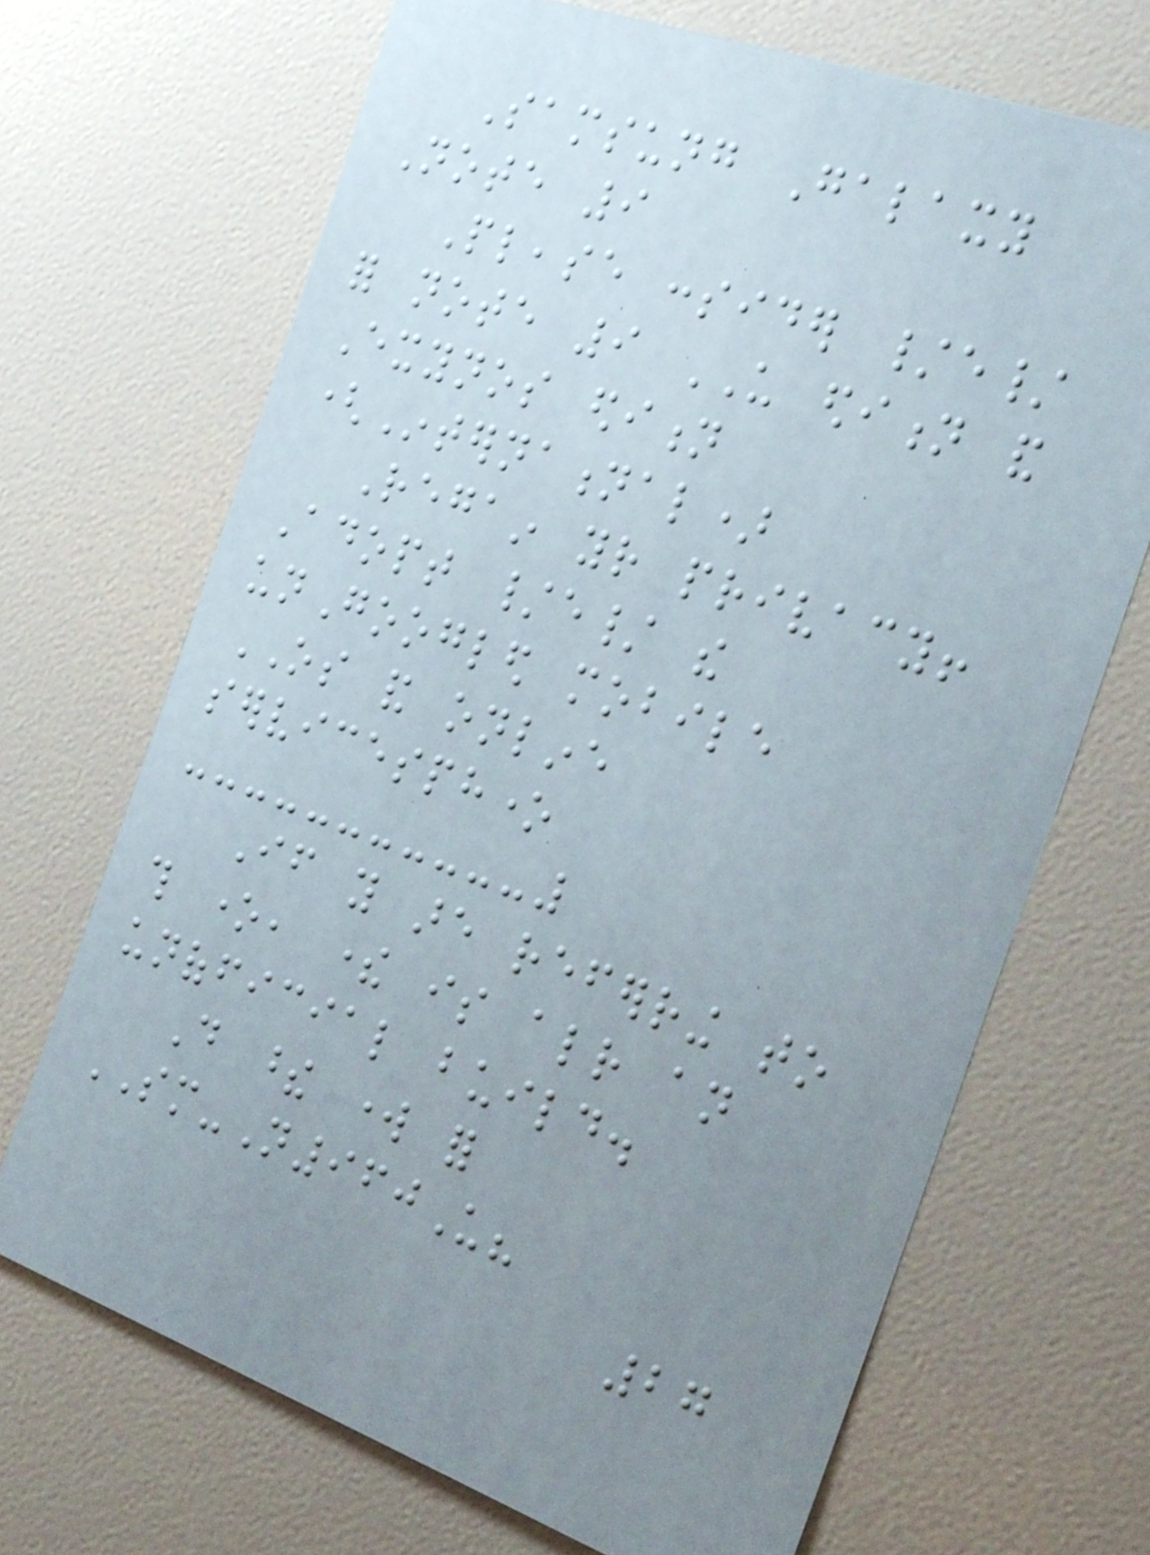Samsung Galaxy
Note 9
Please consider /e/
for note 9 US edition and
Exynos edition
(International)
Regain your privacy!
Adopt /e/ the
unGoogled mobile
OS and online
servicesphone
If you are referring to
this one, there is already an
unofficial build.
Do these work for
SM-N960U?
27
